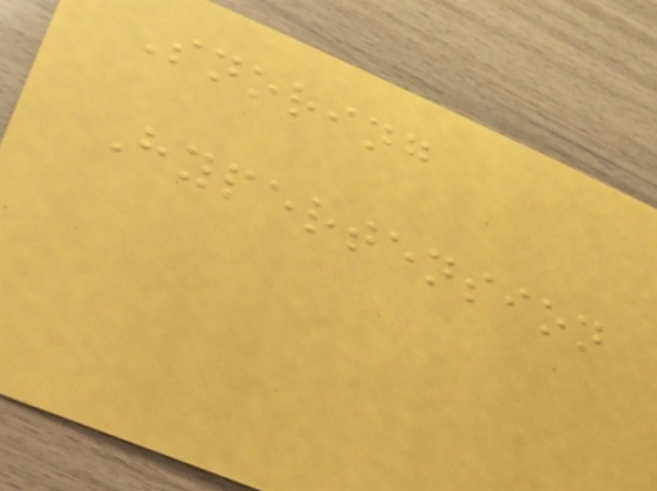Snoring
Hypertension
